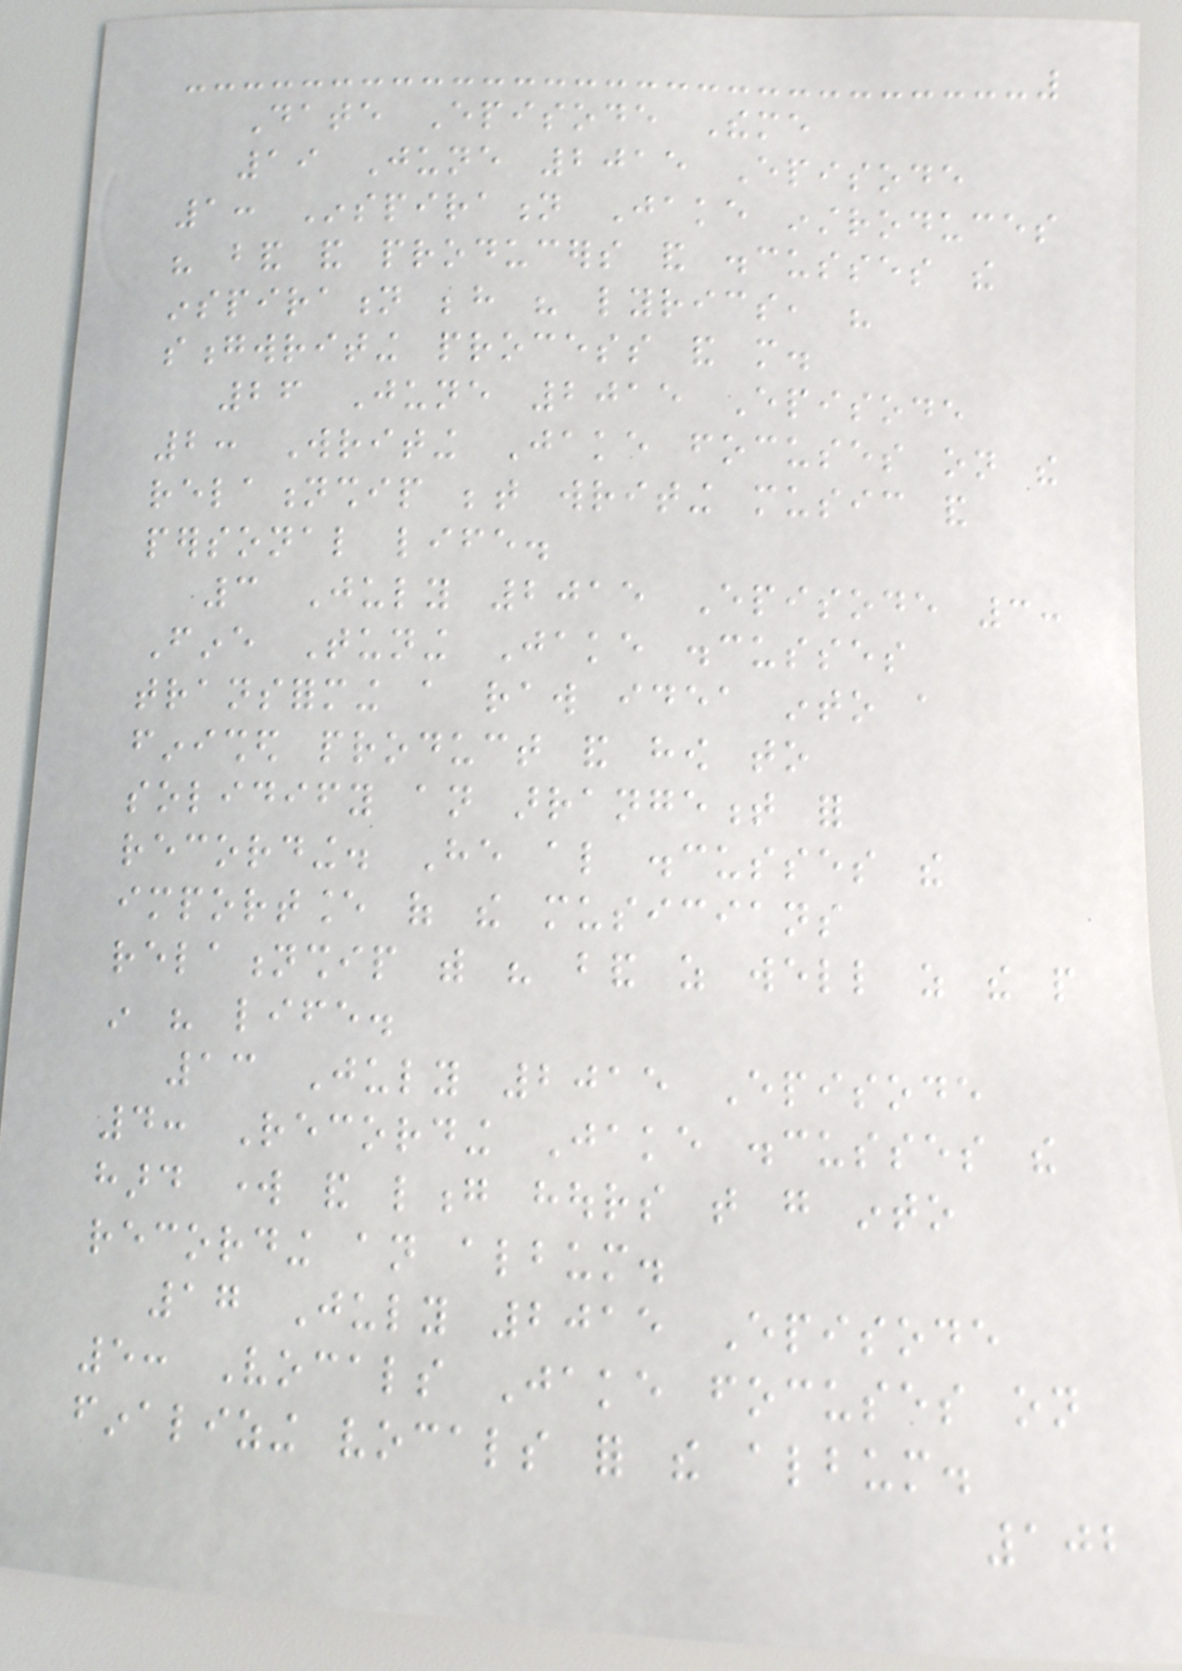Date Episode Theme
19 June 2015 Episode
1: Inspiration Jake instroduces
his band and producers and discusses the
inspiration behind his lyrics, his
songwriting process and more.
26 June 2015 Episode
2: Writing Jake focuses on the
relationship between writing music and
personal life.
3 July 2015 Episode 3:
Fine Tuning Jake discusses
transforming a raw idea into a
finished product and how to
solidify an arrangement for
recording. He also discusses the
importance of the musicians
relationship with his band as well as the people
in his life.
13 July 2015 Episode
4: Recording Jake discusses the
hard work and long hours that go into
recording an album.
17 July 2015 Episode
5: Vocals Jake focuses on
finalizing vocals for the album.
102
